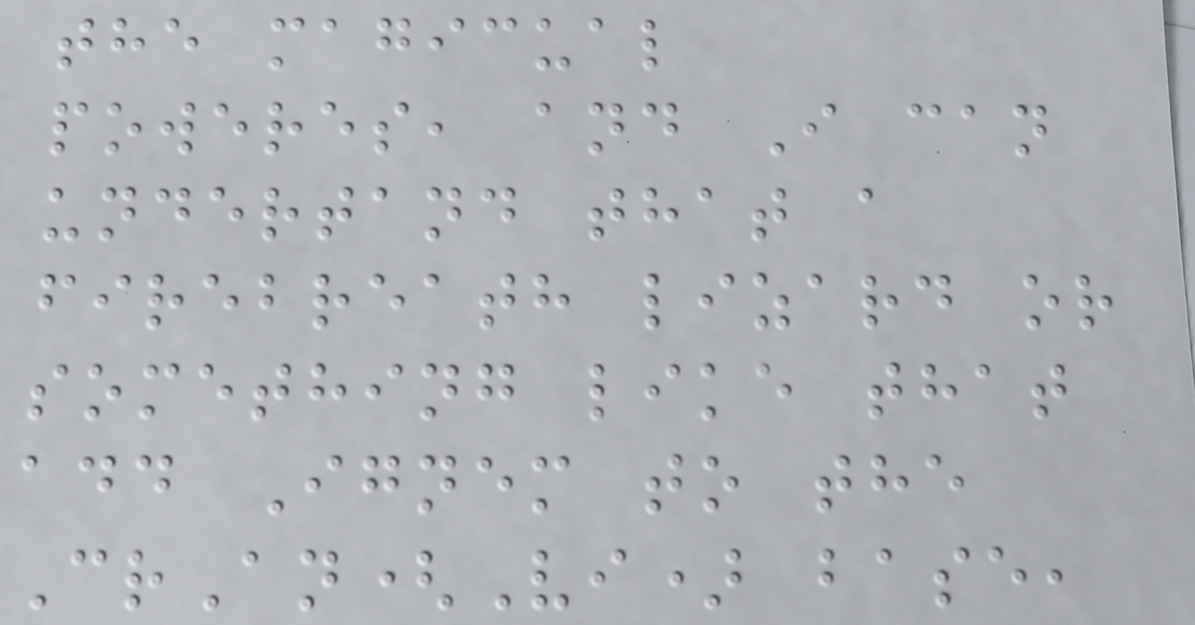the magicual
poweres, and I can
undertand that a
firebreath lizard or
something like that
add Ignem to the
CrAn(Vi) base,
